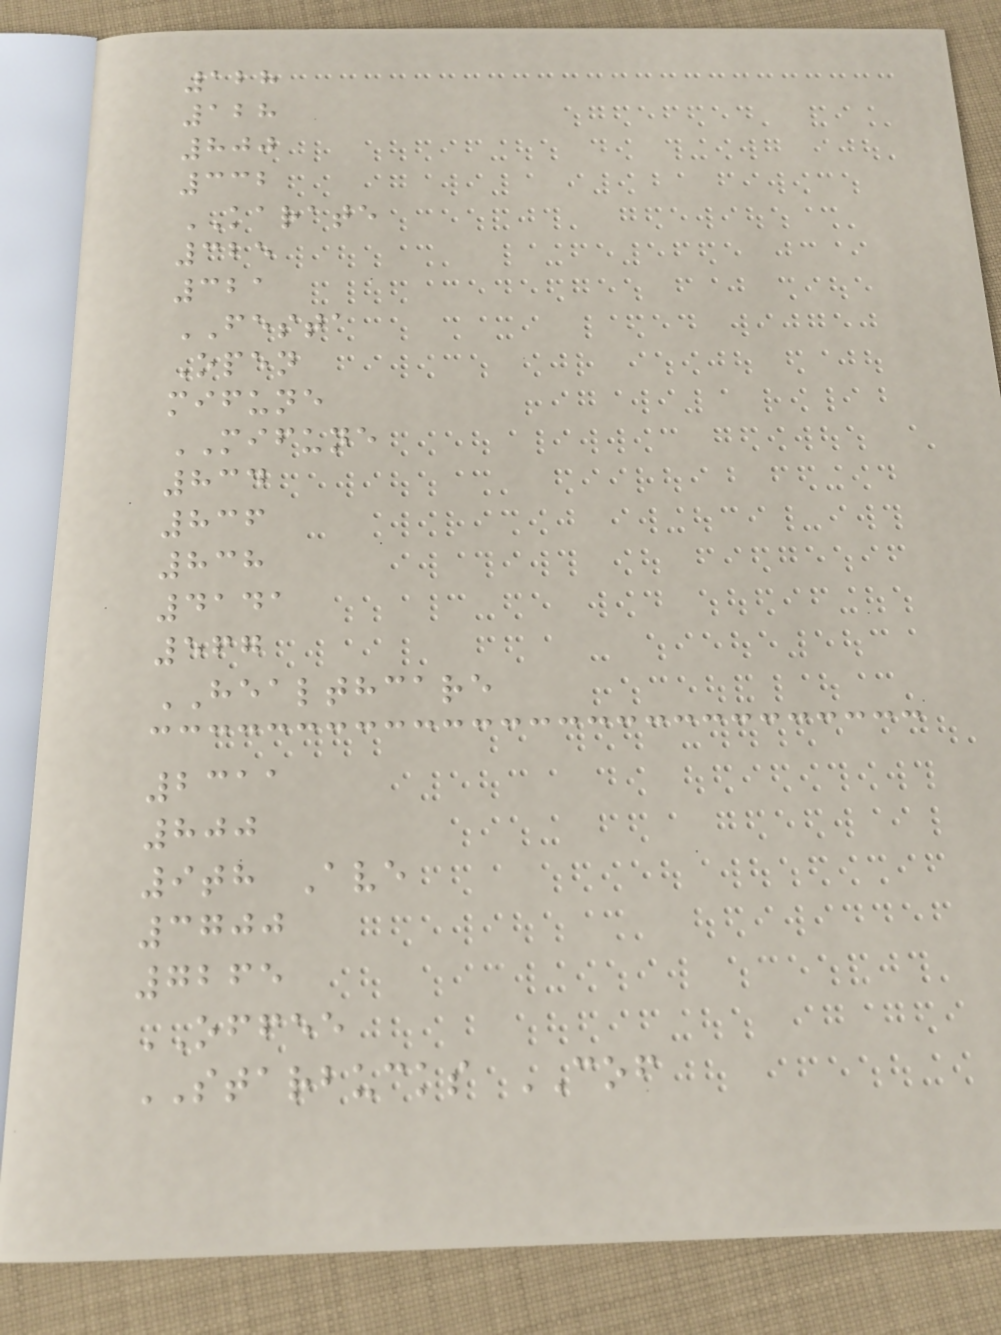128
128
800
332
KARATE
325
321
FESTA
Open
mifune
MIFUNE
834
836
838
4141
567
HEALTHCARE
2311
800
9th Ave
3700
7265
OFFEE
STARBUCKS COF
